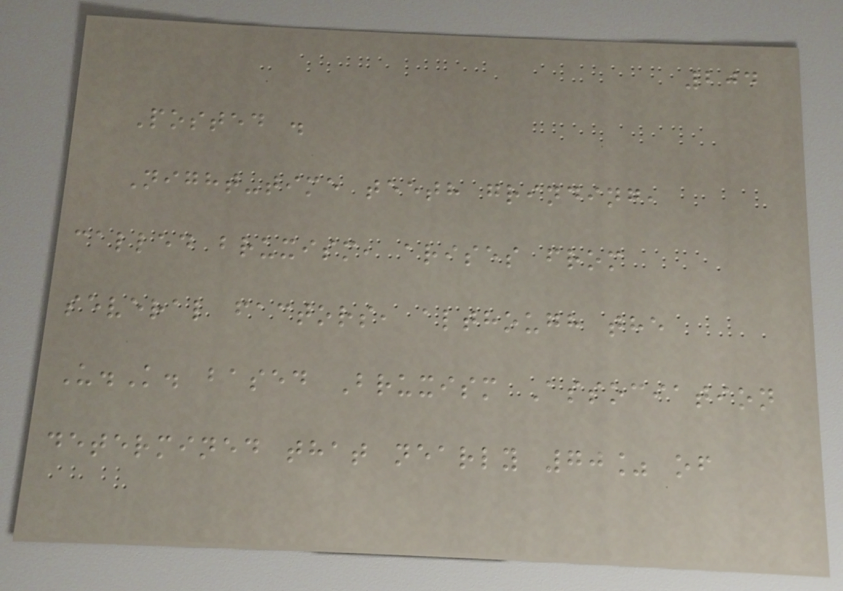204
Posted .
Night-time teeth grinding,
called bruxism, arises from
several factors, although the
U.K. based Bruxism Association
determined that nearly 70% of
